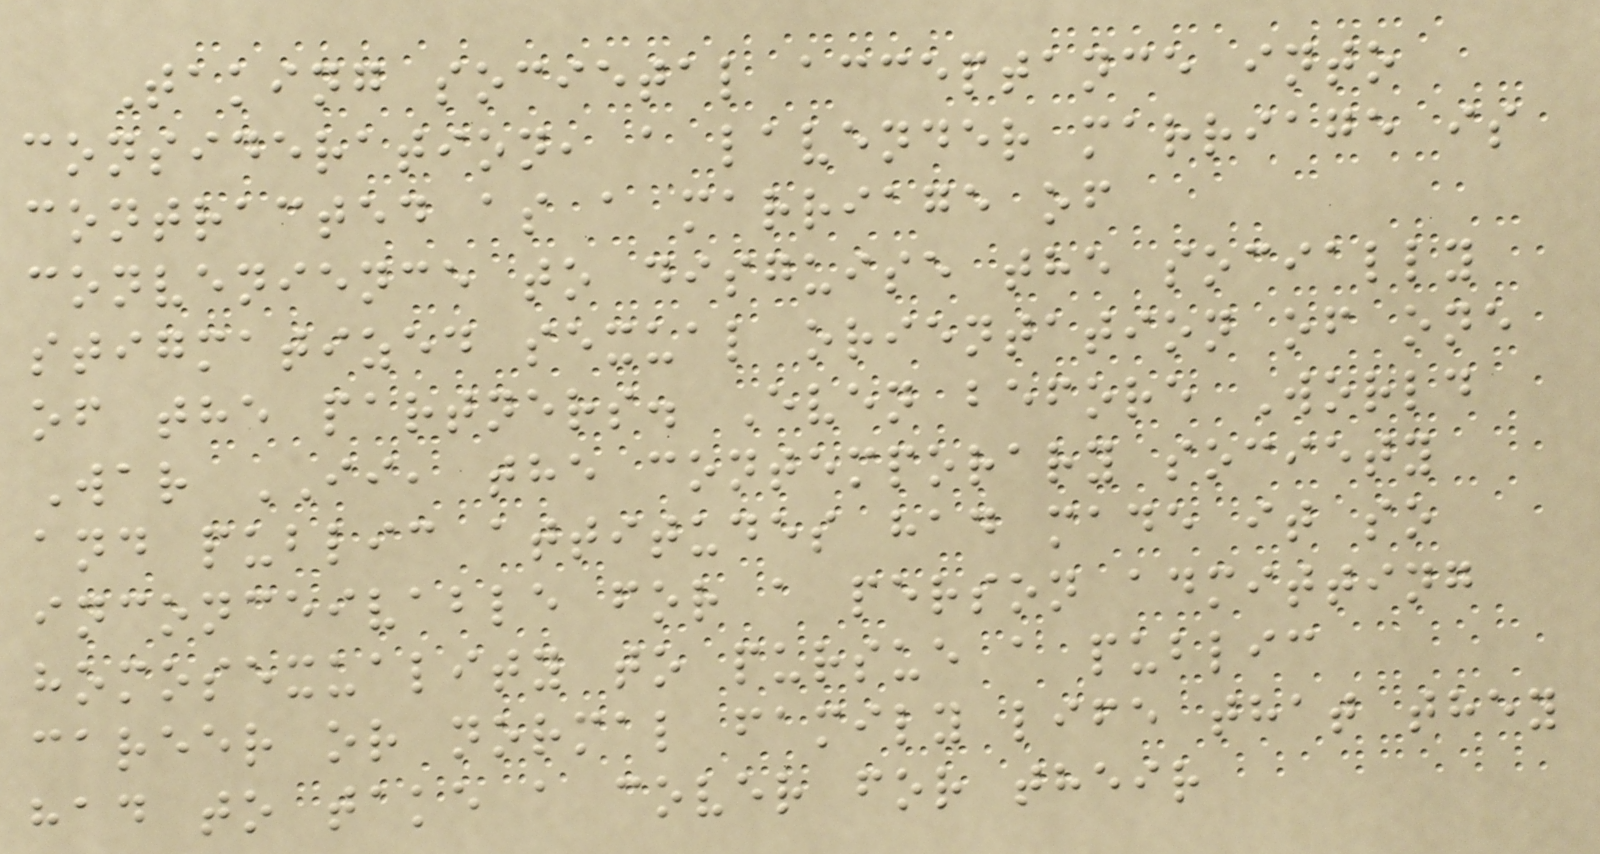Taking societal acceptance into
consideration, a lavender marriage is
contracted as a marriage of
convenience to disguise the socially
stigmatized sexual orientation of one
of the partners. Even before World
War II, the contemporary society
and public attitudes had made it so
inconceivable for a person admitting
homosexuality to pursue a public
career or normal family life that they
had to take a cover for their
